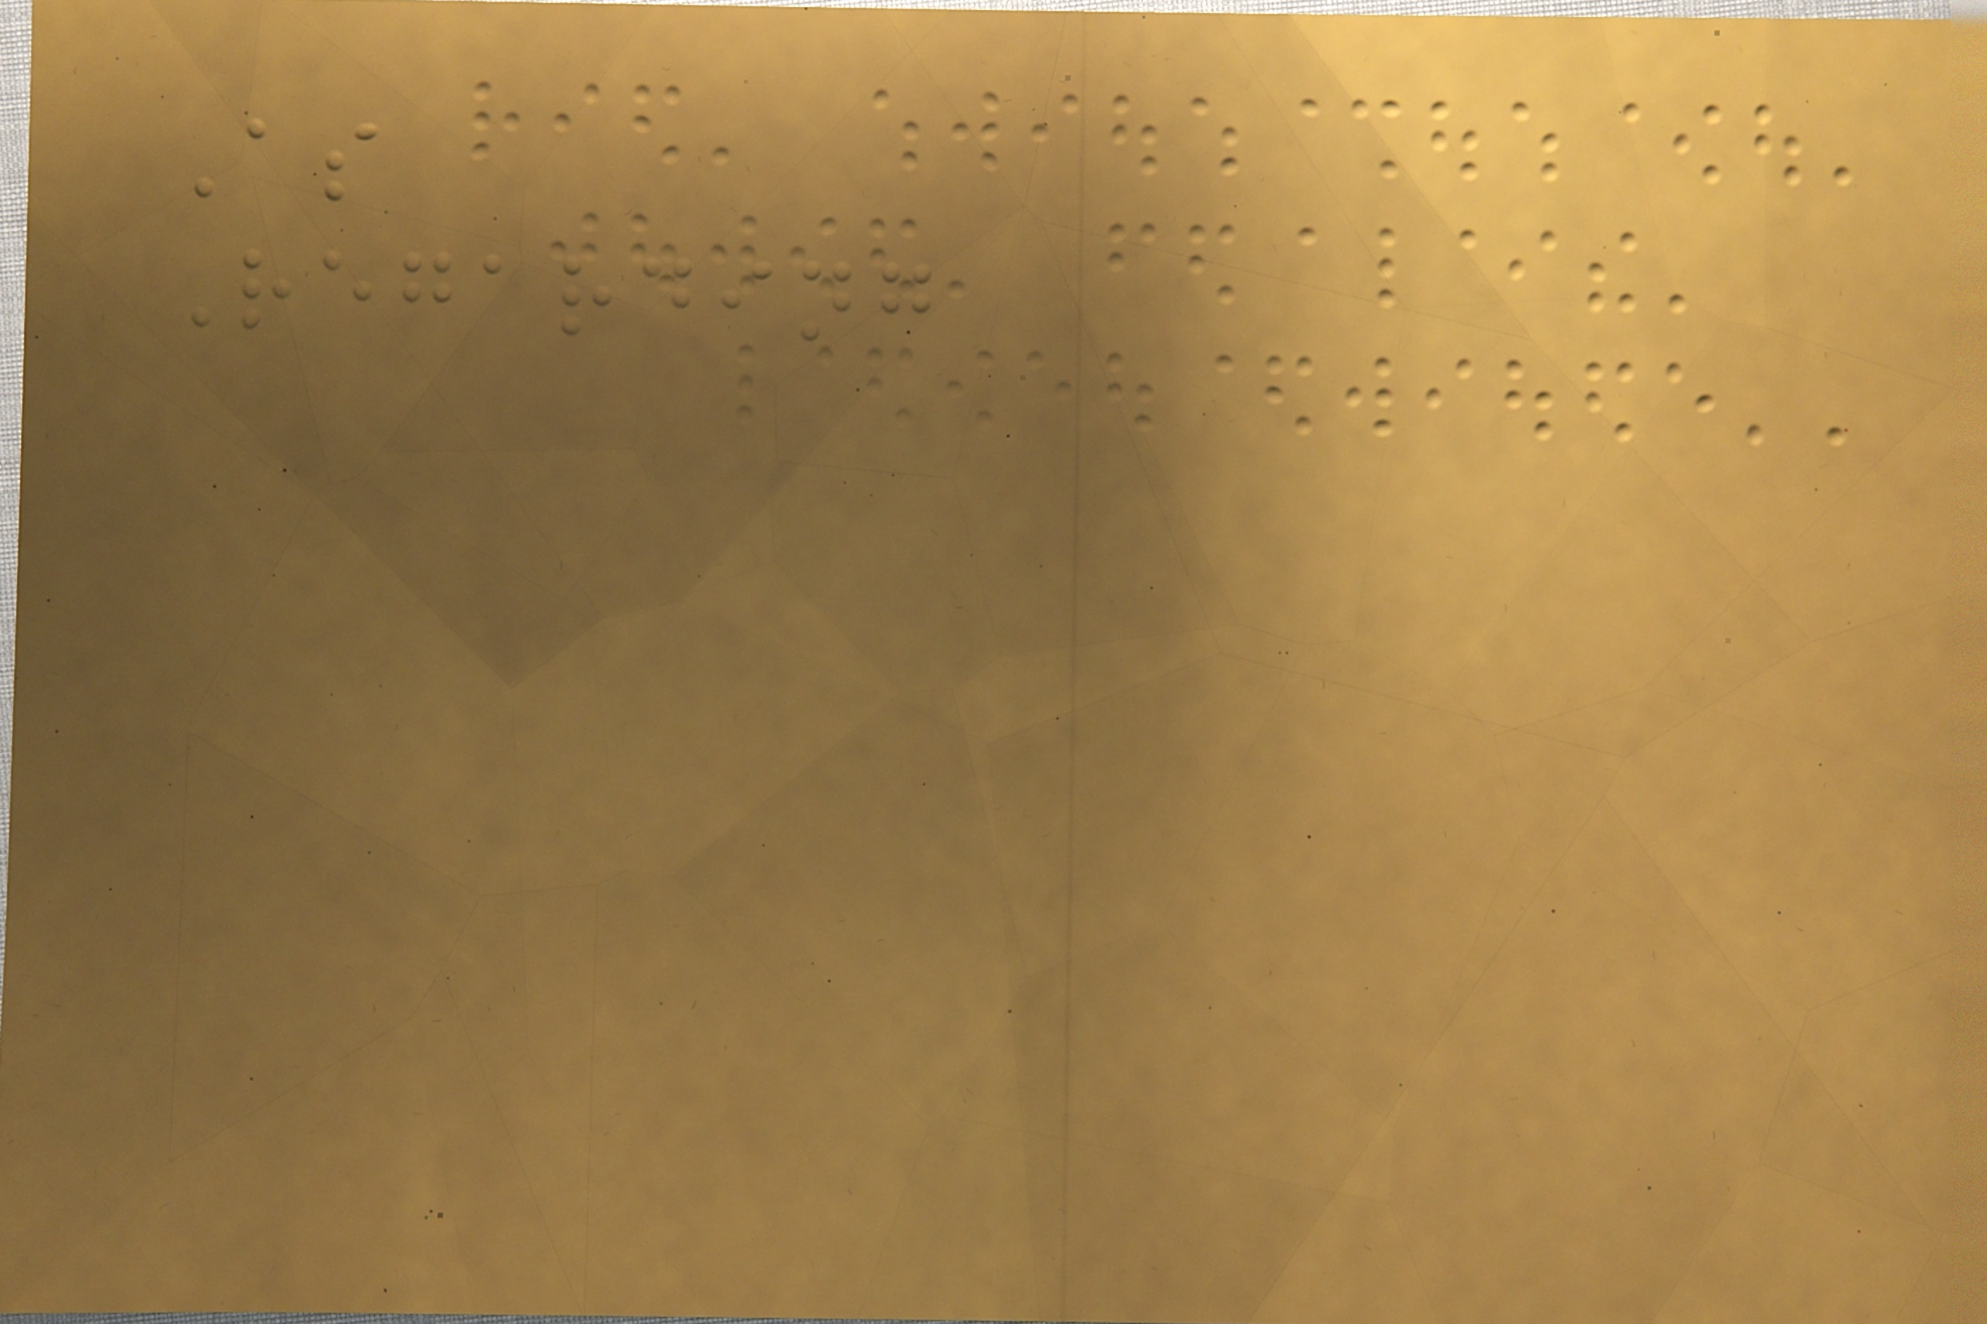As
Regarding
